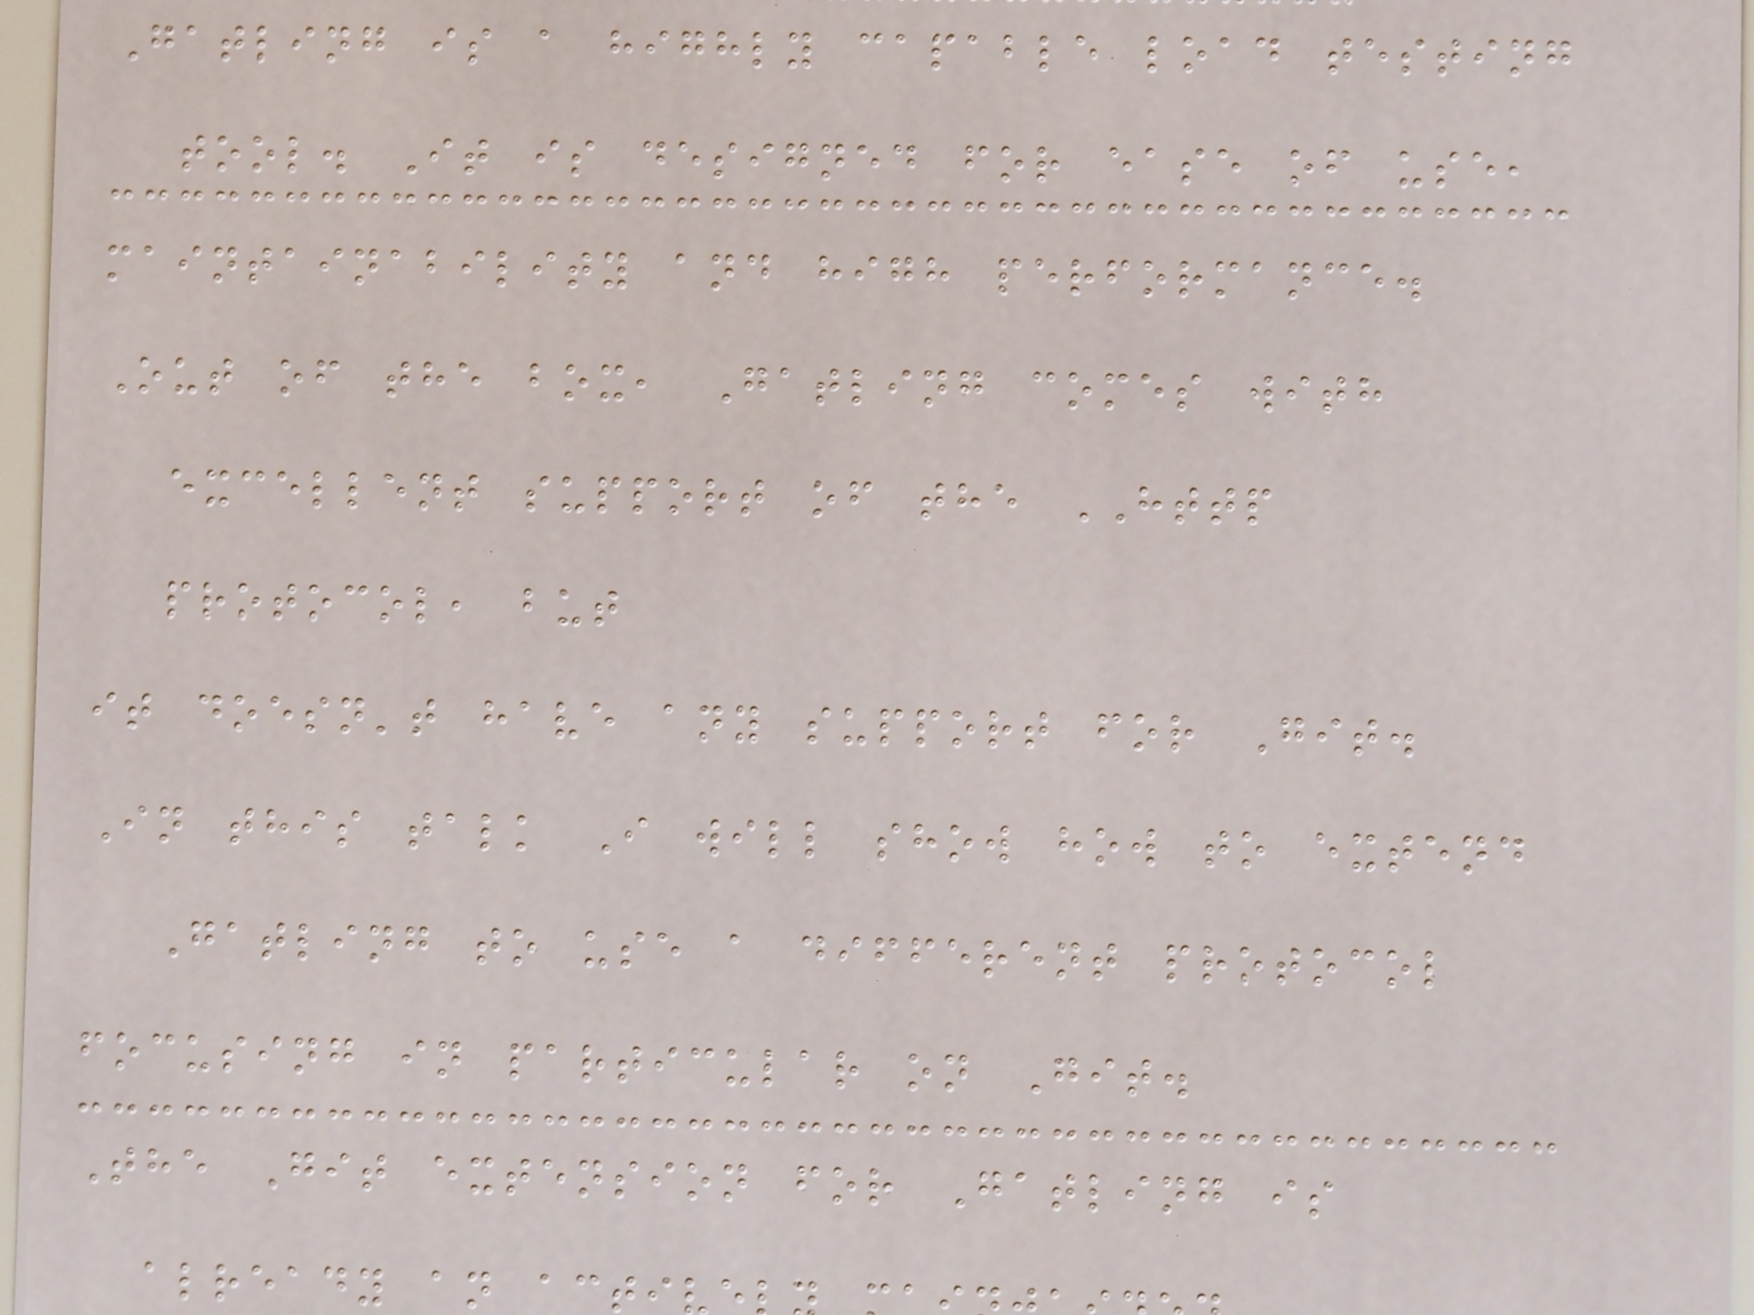Gatling is a highly capable load testing
tool. It is designed for ease of use,
maintainability and high performance.
Out of the box, Gatling comes with
excellent support of the HTTP
protocol, but
it doesn't have any support for Git.
In this talk I will show how to extend
Gatling to use a different protocol
focusing in particular on Git.
The Git extension for Gatling is
already an act
